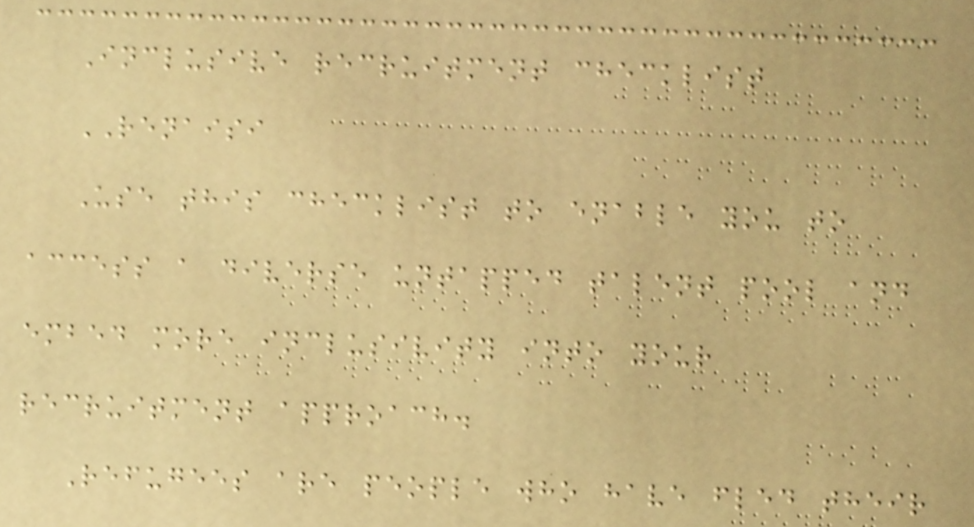Inclusive recruitment checklist
RENAISI
Use this checklist to enable you to
access a diverse untapped talent pool and
embed more inclusivity into your
recruitment approach.
Refugees are people who have fled their
